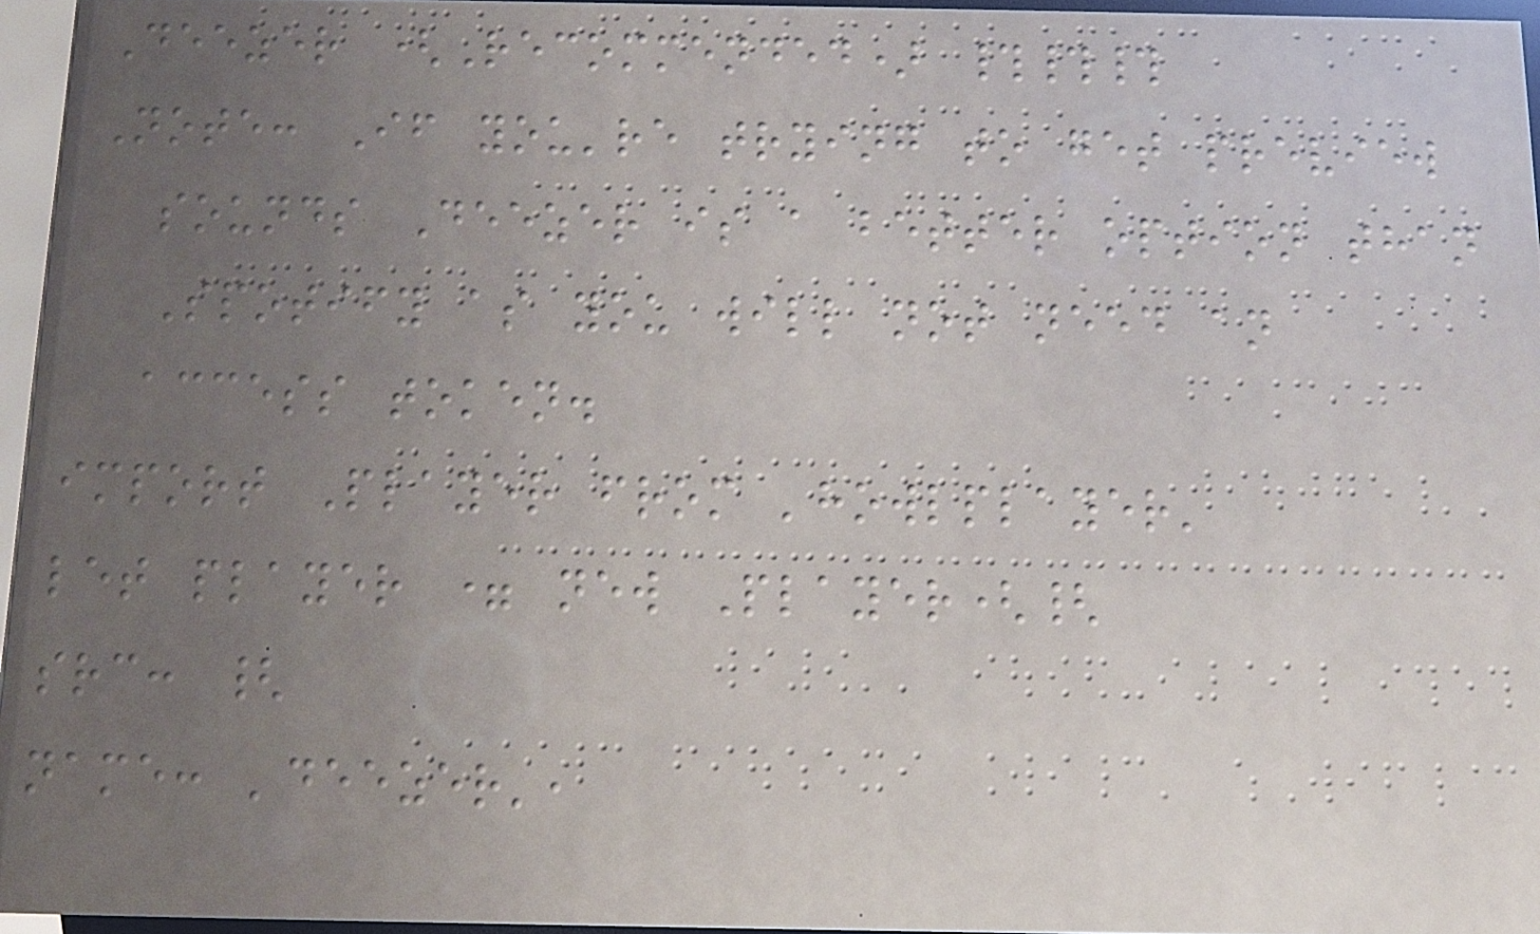Deezer (Recommended) ###
Note: If you're trying to get preview
sounds Deezer is a better option than
Spotify as you will not need an
access token.
import Player from 'howlplayer'
let player = new Player({
src: {
name: 'deezer',
